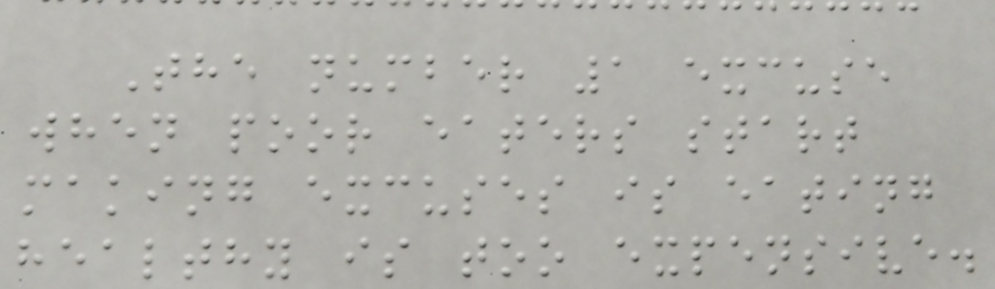The number 1 excuse
when poor eaters start
making excuses is eating
healthy is too expensive.
